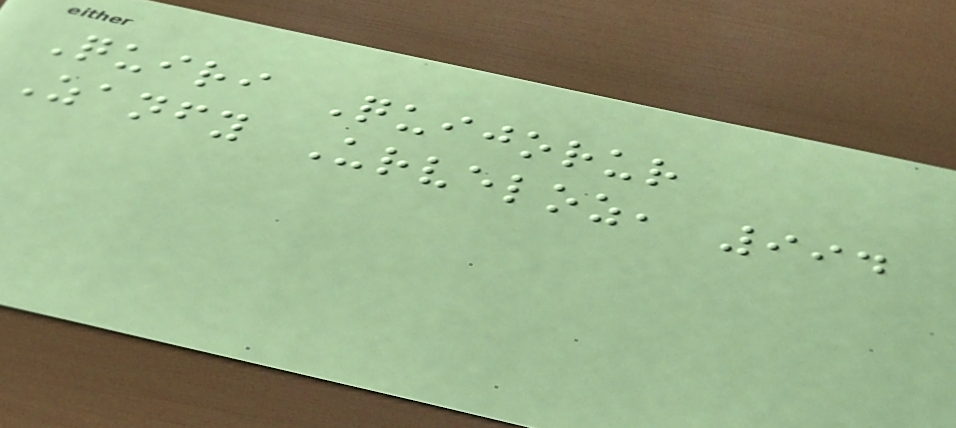Quiri Quijorur
Zanfy Urveloz, 994
